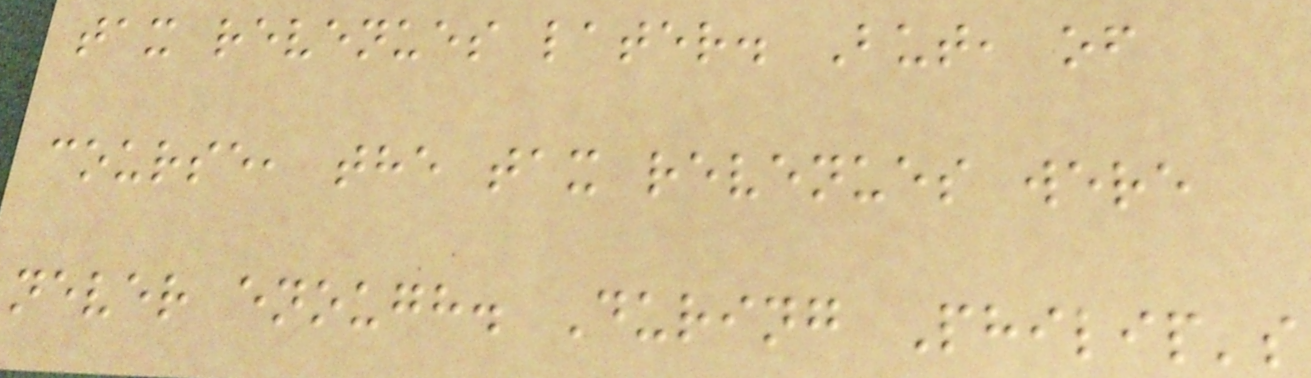tax revenues later. But, of
course, the tax revenues were
never enough. During Philip's
